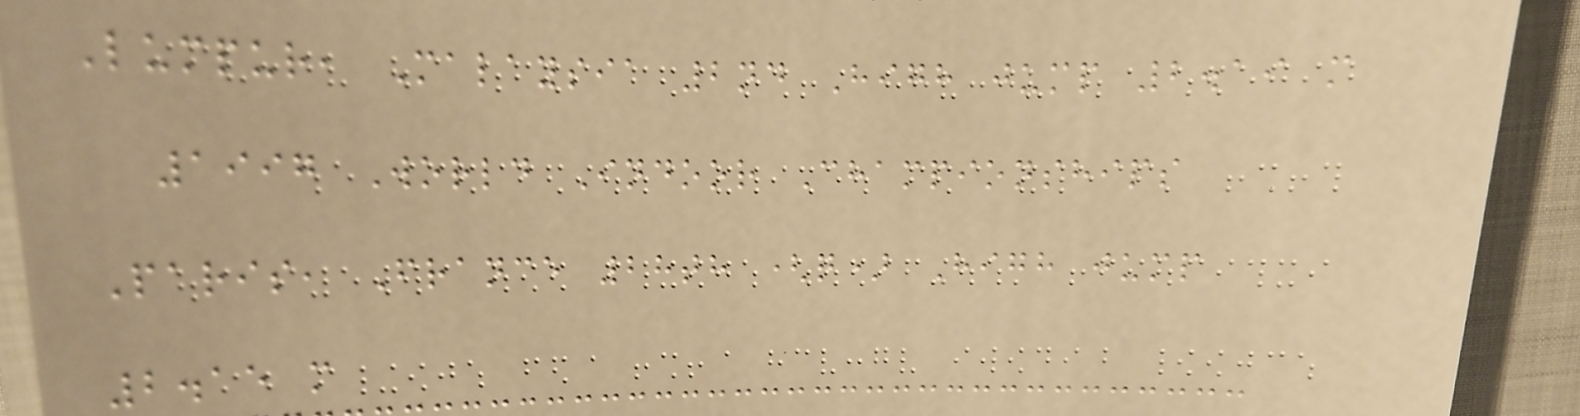Lumpur, Malaysia 2nd High jump 2.19 m
1997 World Indoor Championships
Paris, France 28th (q) High jump
2.15 m
